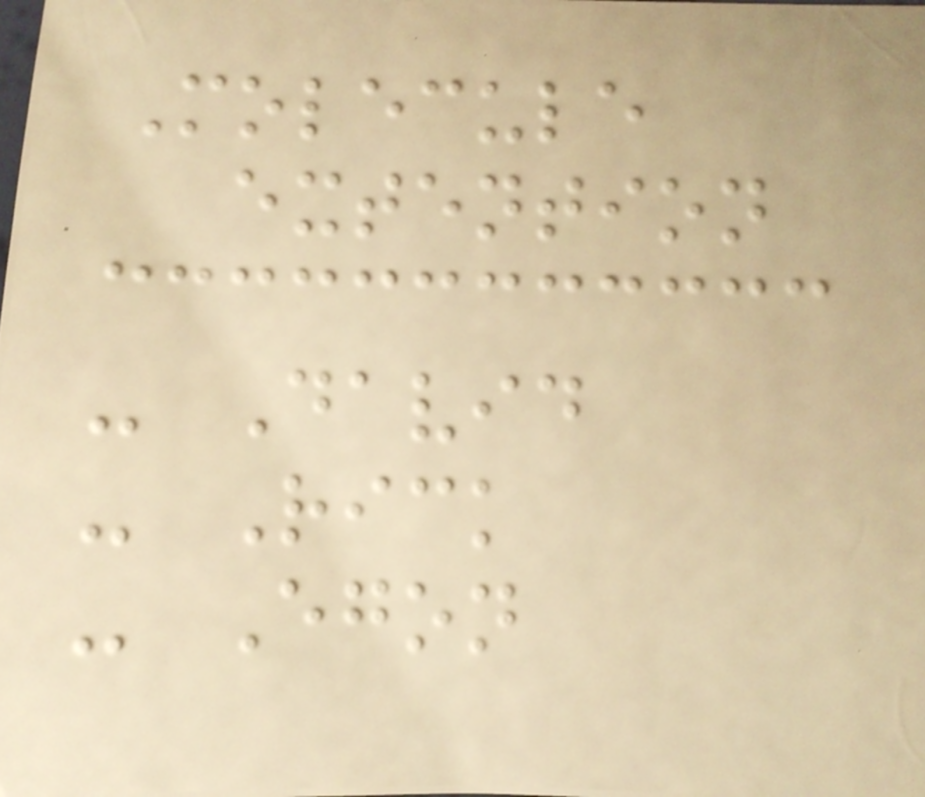Molecule
extention
- David
- Rick
- Egon
